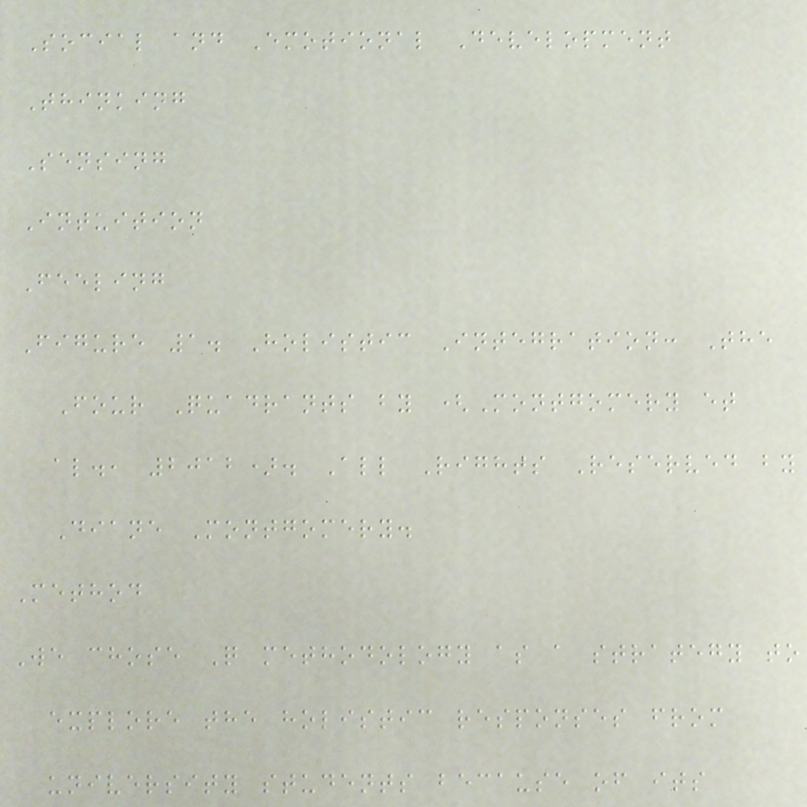Social and Emotional Development
Thinking
Sensing
Intuition
Feeling
Figure 1. Holistic Integration: The
Four Quadrants by (Montgomery et
al., 2012). All Rights Reserved by
Diane Montgomery.
Method
We chose Q methodology as a strategy to
explore the holistic responses from
university students because of its
